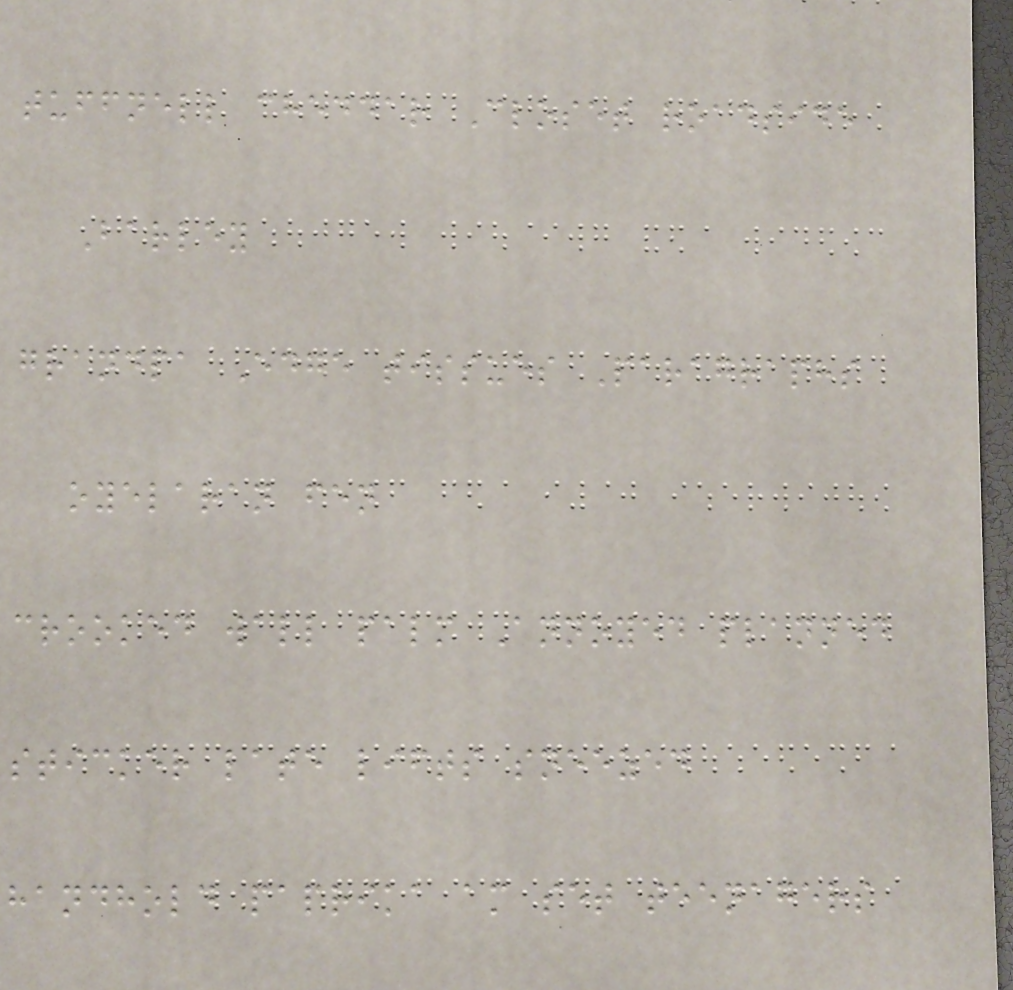tuffnell cheddar Closet roadside
Barley
grandpa Edge tissues Paragraphs
oyelaran fen
crooked wall palm Annoyed planned
sticker late lifts sneezed
handhold paprika am set teenagers
